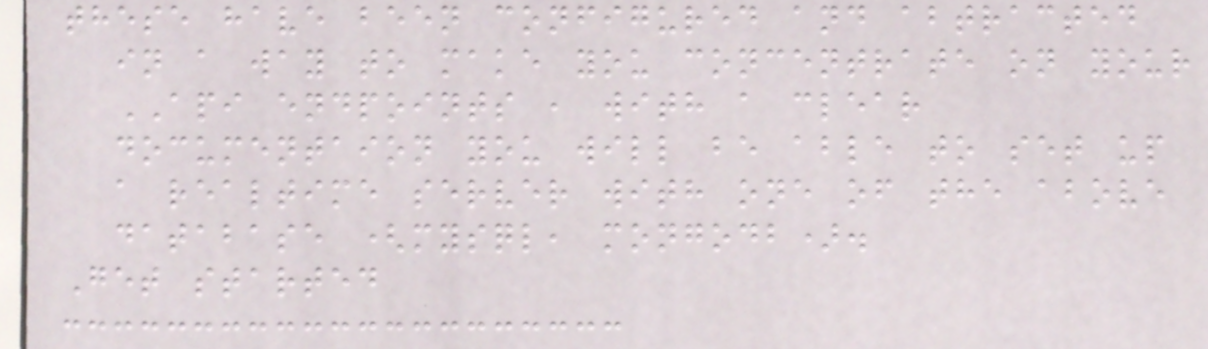these have been configured and abtracted
in a way to make you concentrate on your
API endpoints , with a clear
documentaion you will be able to set up
a realtime server with one of the above
database (mysql, mongodb).
Get started
